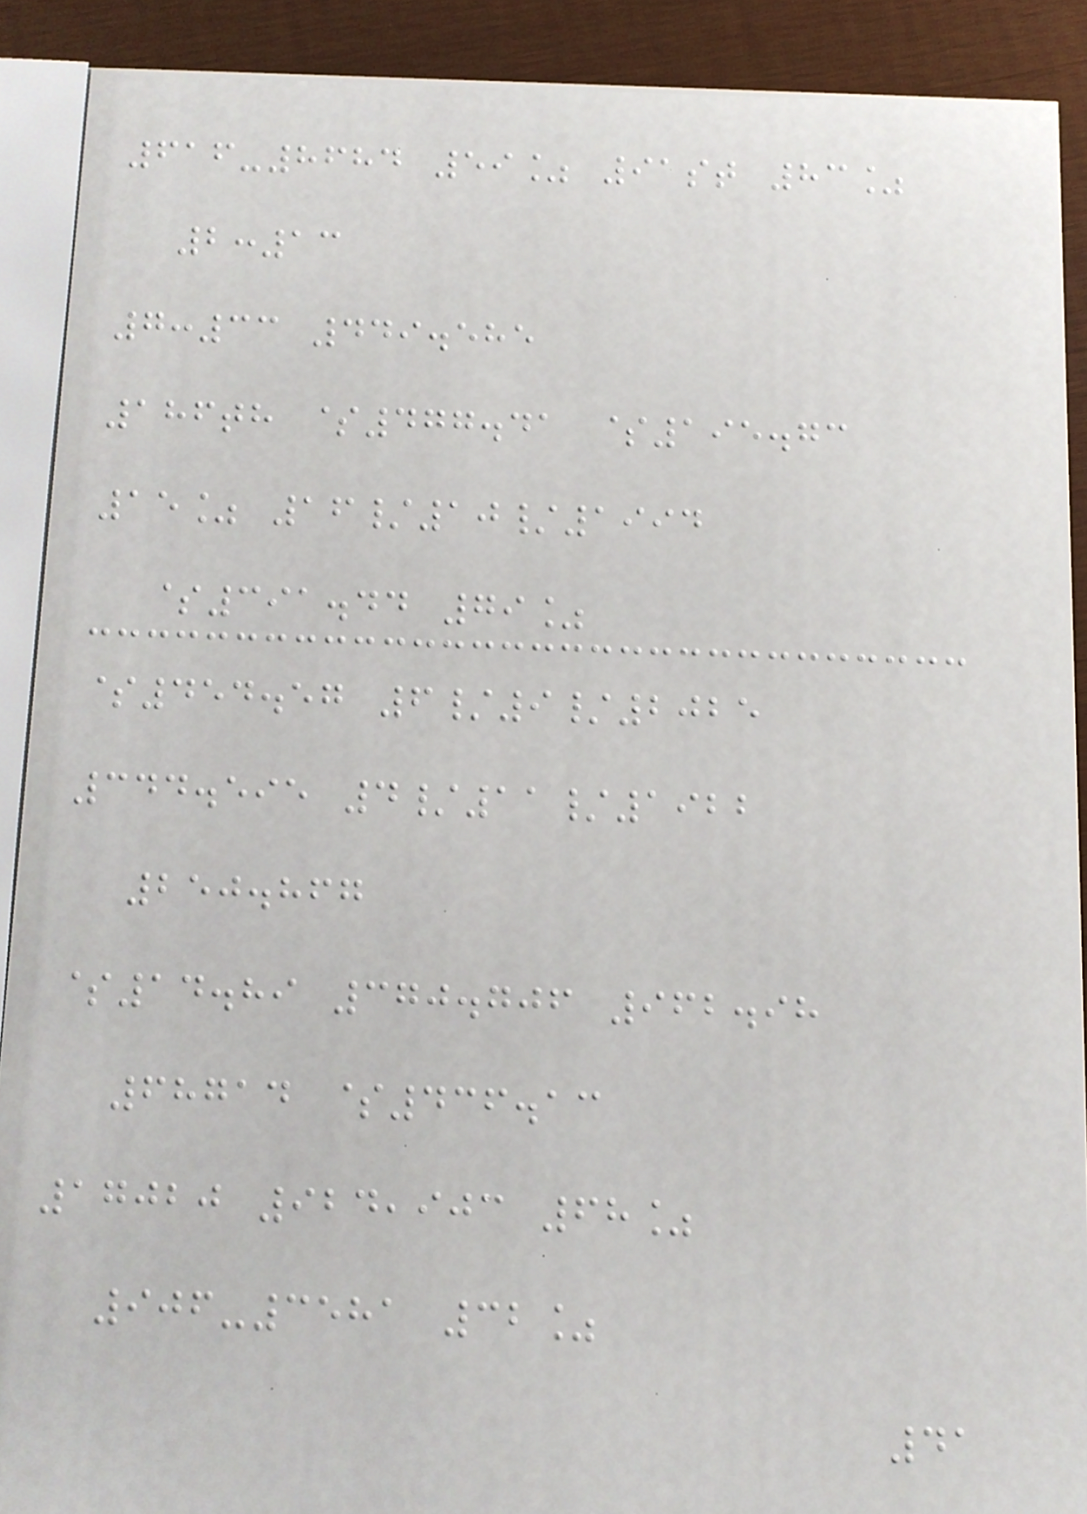616-8684 59% 91st 83%
2:13
7:33 449.585
186th $477.41 $195.73
15% 16/10/1994
$391.44 79%
$454.57 6/9/2025
344.595 4/11/1922
250.867
$14.89 370.706 962.98
68714 $436.13
17020 924,903 68%
906-3581 32%
41
